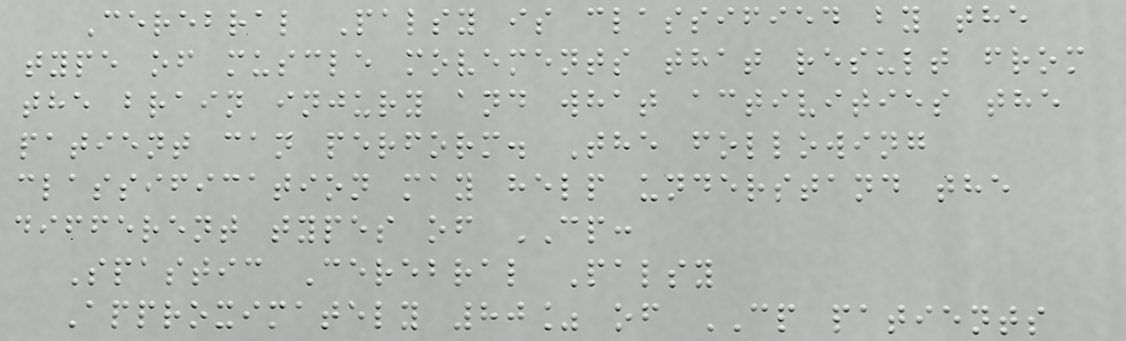Cerebral Palsy is classified by the
type of muscle movements that result from
the brain injury and what activities the
patient can perform. The following
classification may help understand the
different types of CP:
Spastic Cerebral Palsy
Approximately 80% of CP patients
